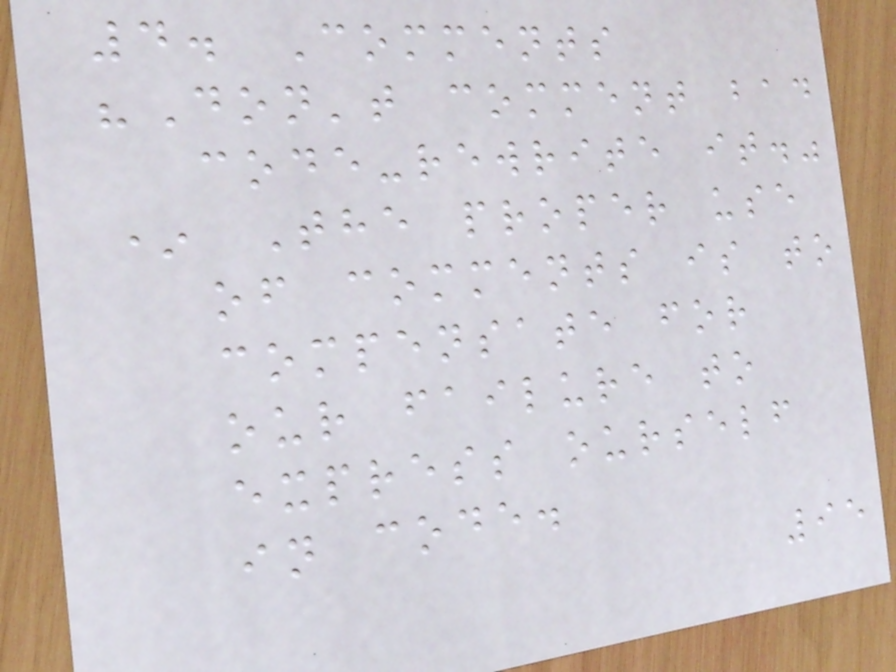4. Comments
"Don't comment bad
code-rewrite it."
* The proper use
of comments is to
compensate for
our failure to
express ourself
in code.
95
